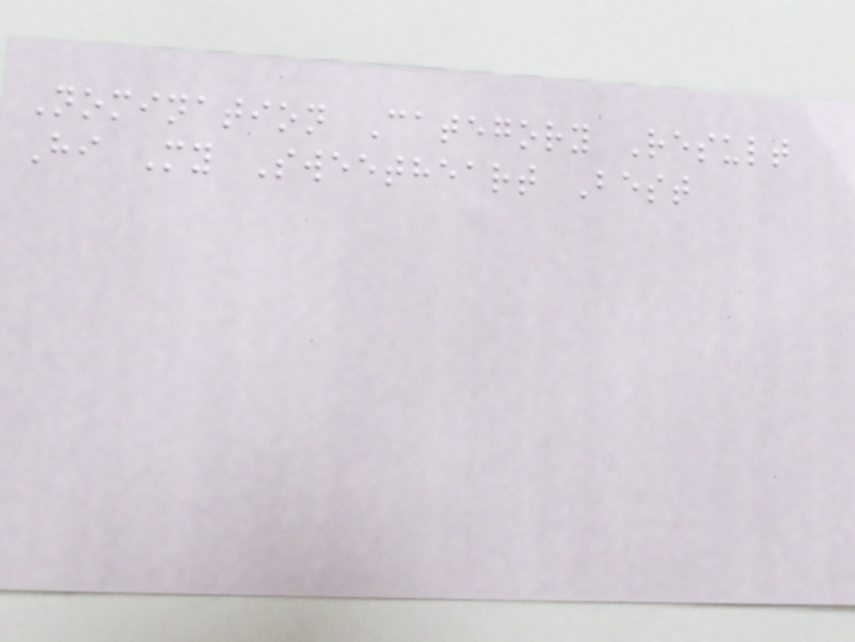Nomination Category Result
Hi My Sweetheart Best
